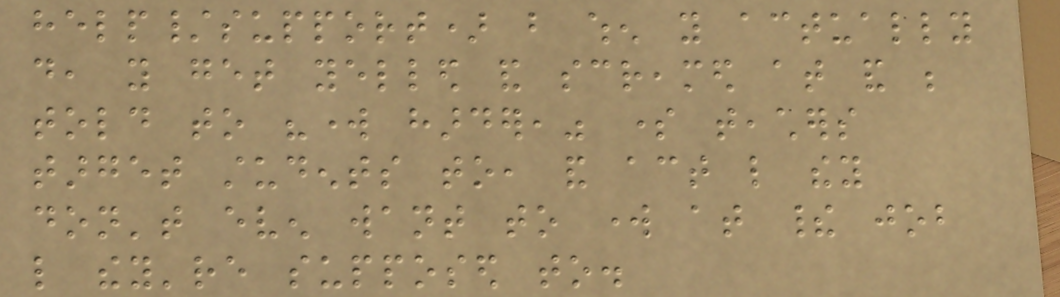help/support) but when you actually
do, you get yelled and screamed at and be
told to "work harder," some teachers
target students to, and act like they
don't even want to work at their job
like they're supposed to.
